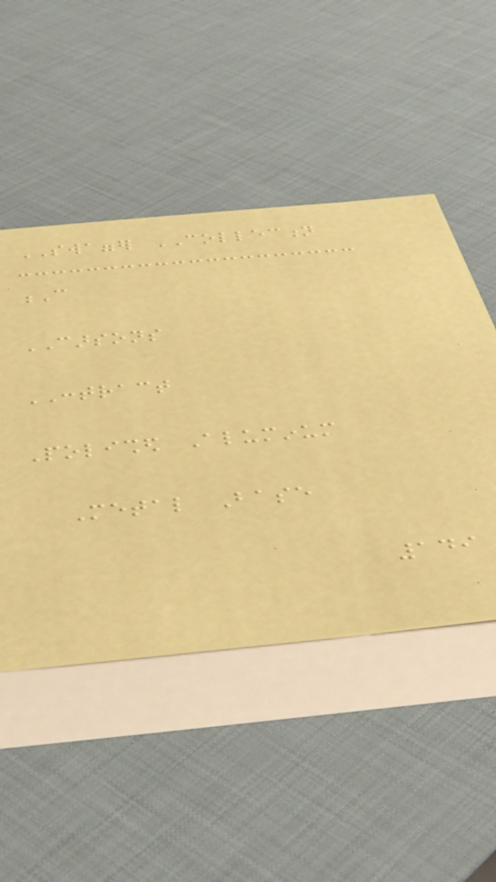SWAGGER COLLECTION
C
CARSONS
CONTRACT
Polished Aluminum
Metal Base
149
